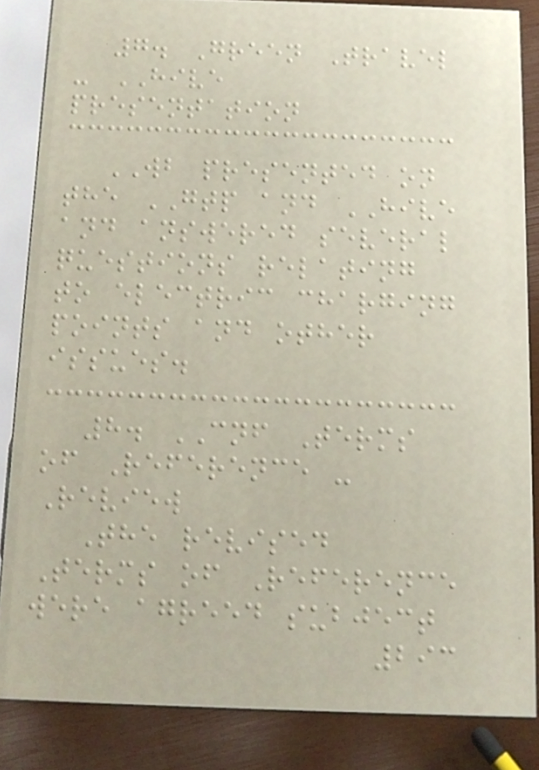7. Green Travel
- HIVE
presentation
WB presented on
the GTP and HIVE
and answered several
questions relating
to electric charging
points and other
issues.
8. CNF Terms
of Reference -
Review
The revised
Terms of Reference
were agreed subject
293
